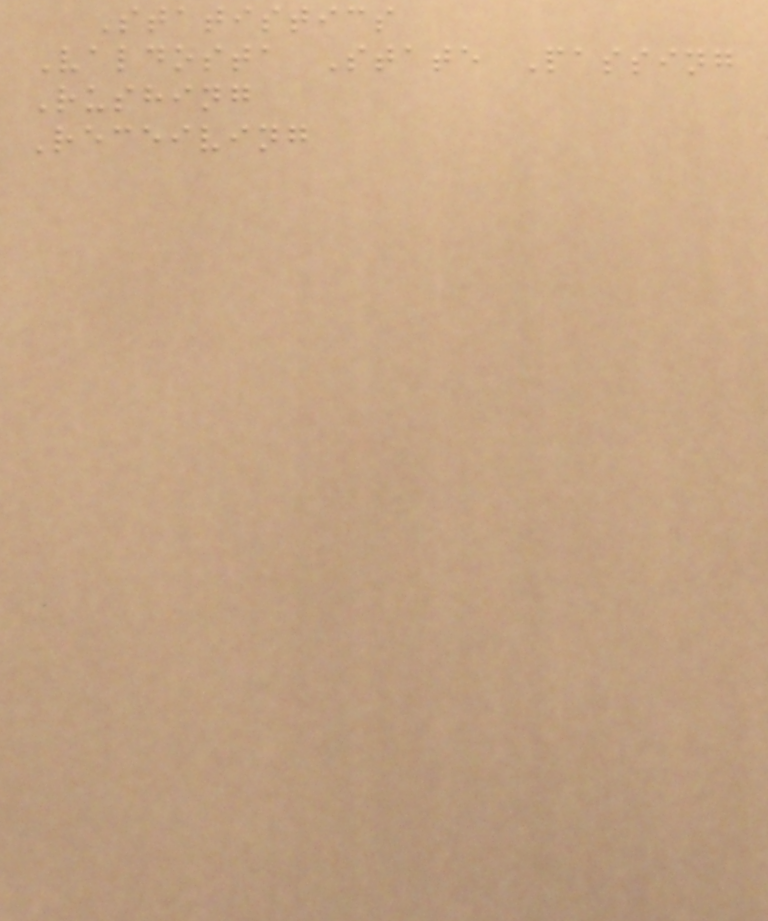Statistics
Valdosta State Passing
Rushing
Receiving
